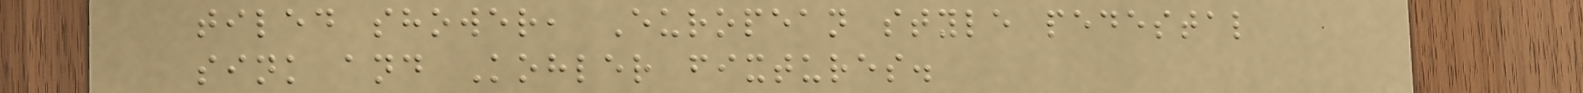tiled shower, European style pedestal
sink and Kohler fixtures.
